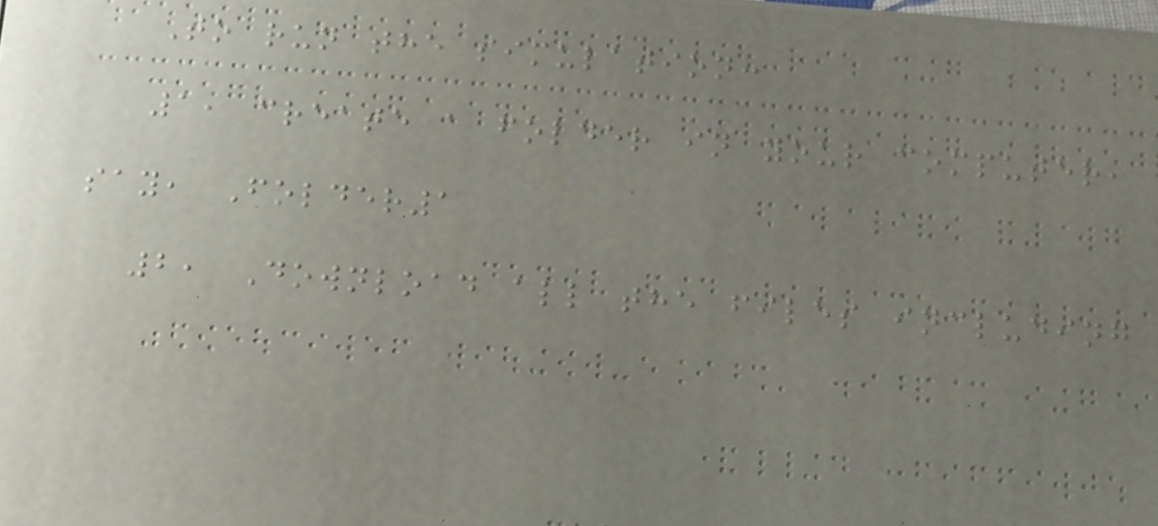To run the simulation:
1, create a folder in your computer,
say, Folder1
2, Download all the files including
